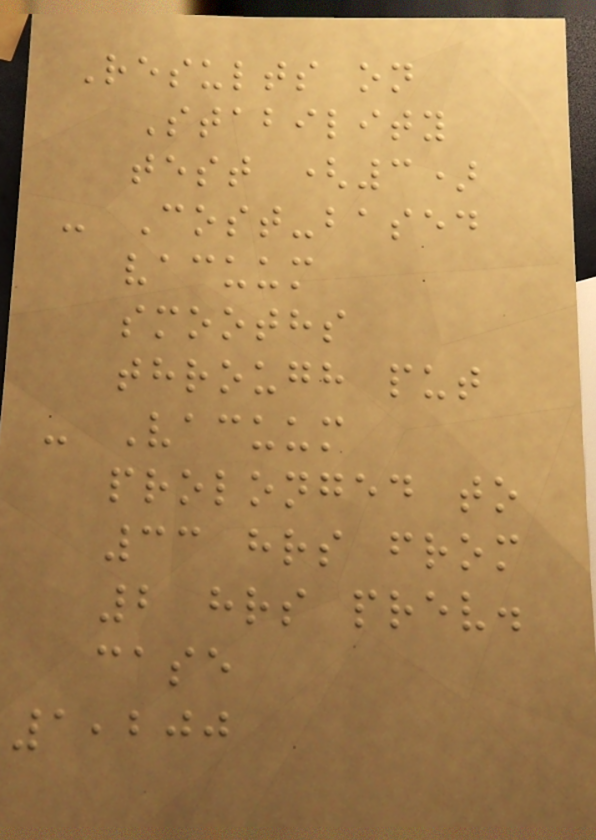Results on
Stability
test (3)
- Cost-based
vacuum
smooths
through put
- Vacuum
prolonged to
33 hrs from
2 hrs prev.
case
1,200
